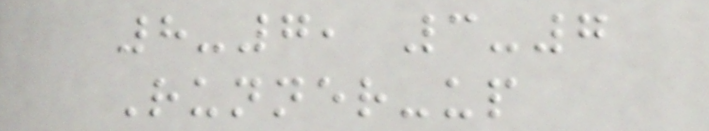8-7, 3-7
Runner-up
